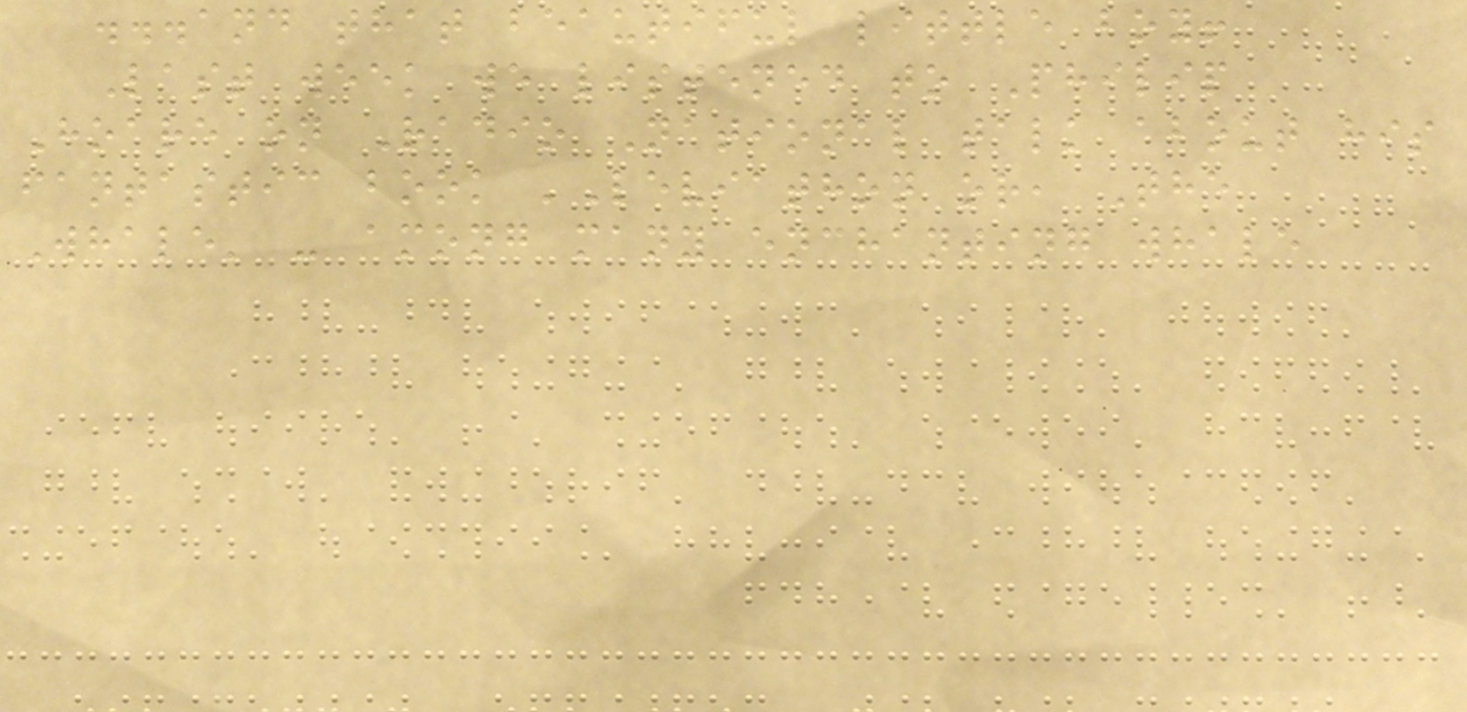...and that beautiful little boy!
Last week we listened to Philip
Hoare on Radio National talk about his
fantastic book 'Leviathon or, The
Whale' - among many enchanting whale
